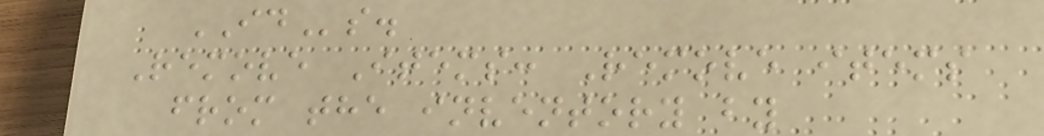IDs.
Remove Items: Remove items
from the inventory by
